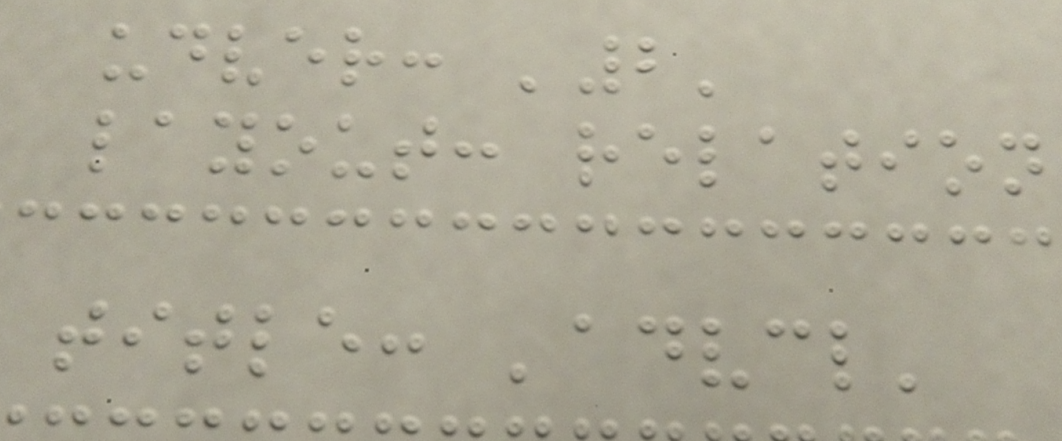udver: '2'
layout: relation
title: 'advcl'
